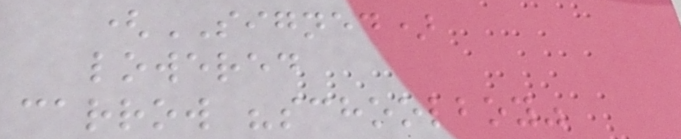(SIGNED)
lowered
carrow "schoolboy"
